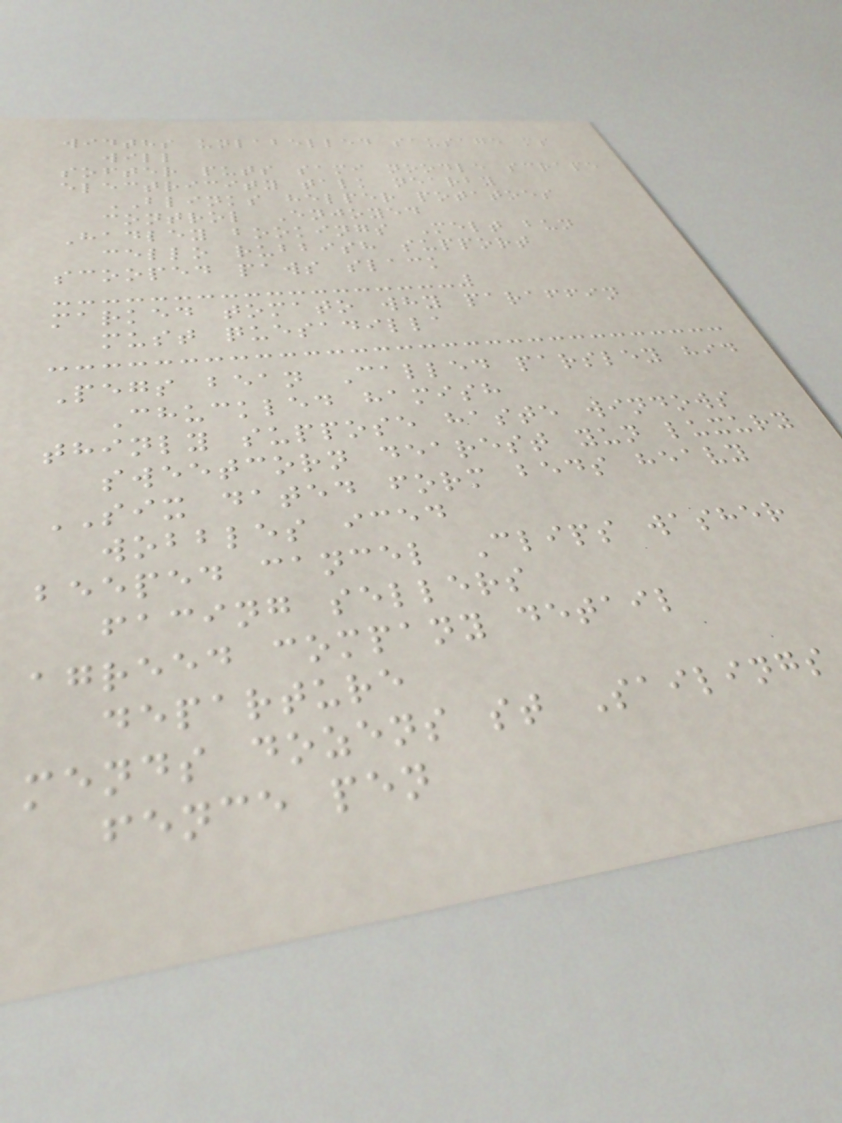widths unlabelled sausage ms
will
softer puts sami noodle scrape
electricity talk nearby
BLINKS helper potatoes
control Enjoyed
Hadley bookings Melt bun
cello rubbish support
scooped paws slack
marked tomato why paraffin
must quesadilla
Pegs bean Called parsley hid
Chuckled hamish
thinly suppose haste windows
sweetcorn dearest yun luxury
SIX dated form beds heavy
wobbles iced
beeped cancel Clips washer
facing sellers
agreed company detail
departure
mends dozens st Sailings
fence pen
